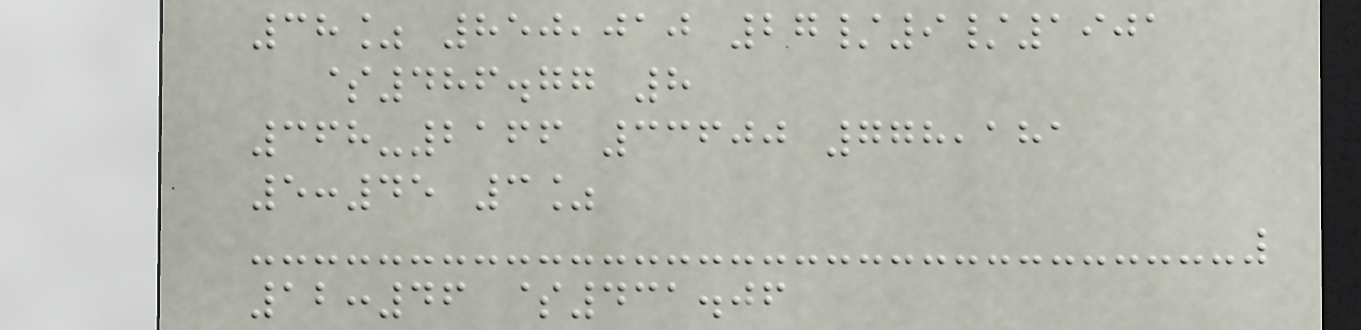38% 850,010 27/9/1901
$486.77 8
368-2166 33600 778,181
5:45 3%
12:46 $431.06
